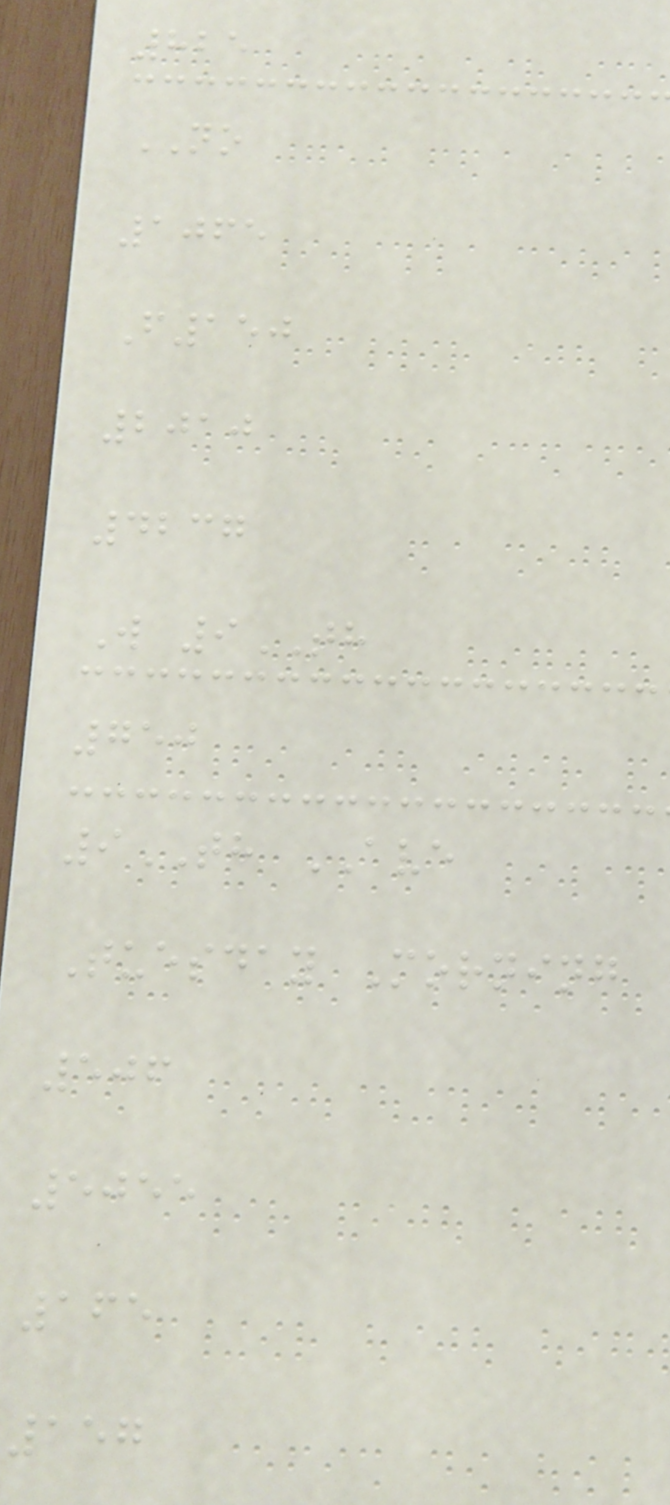825
NO
1065
F150
2010
4237
W 9TH
750
9TH AVE
Tuesday Morning
506
5055
165
157
